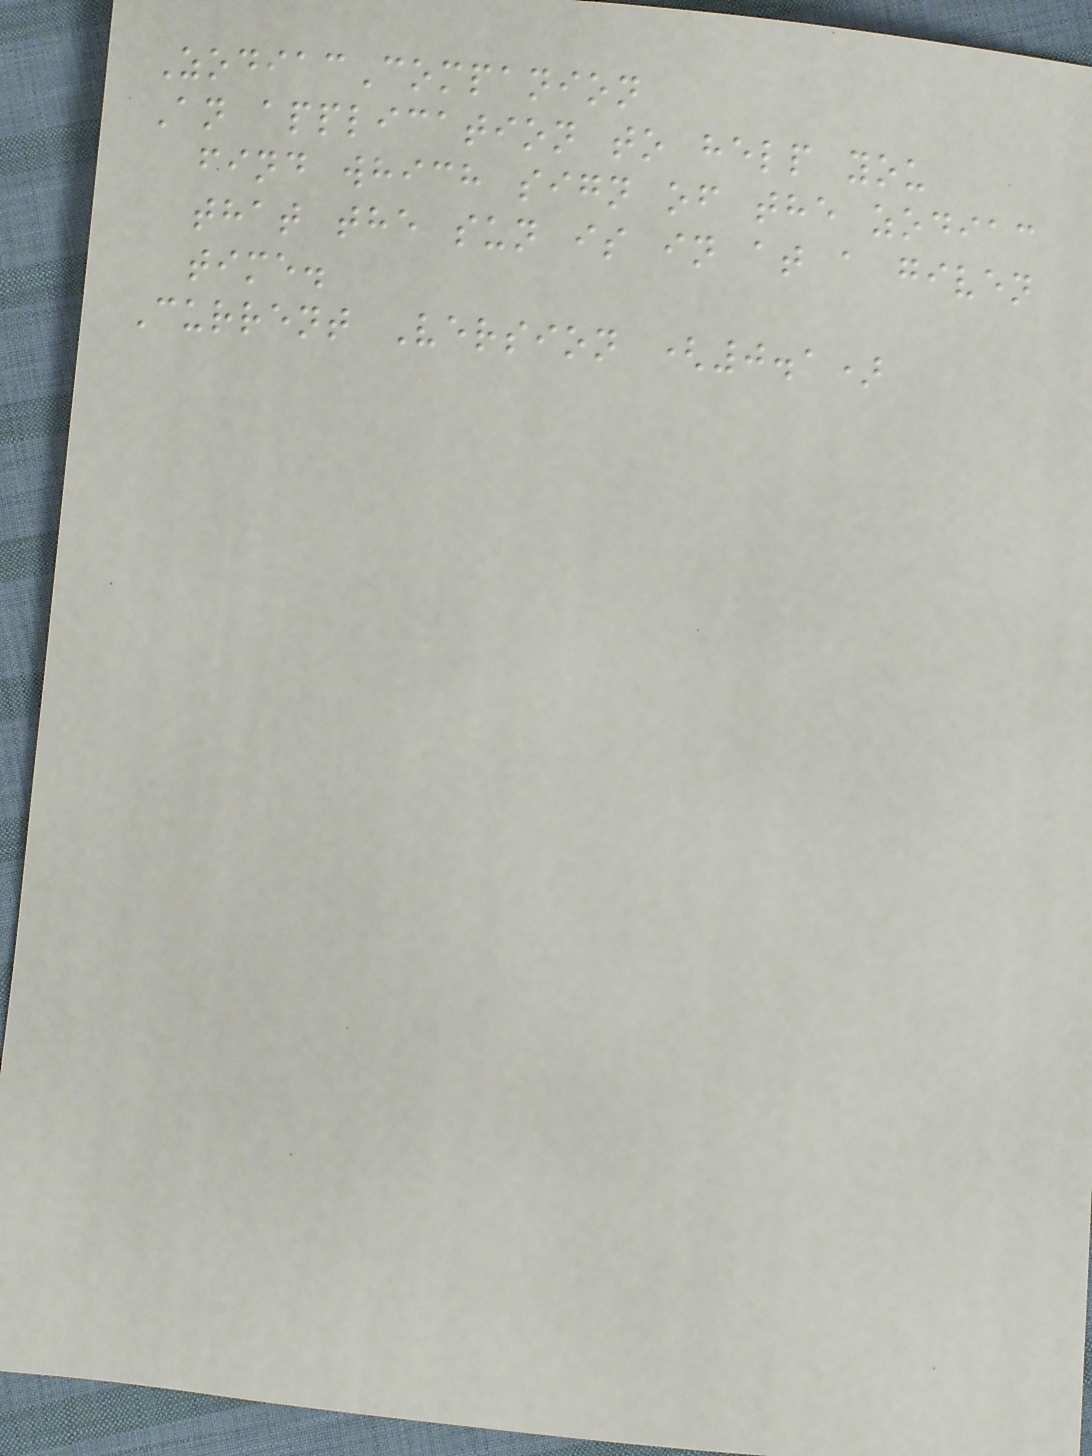ZodiacCompanion
An application to help you
find which sign of the zodiac
that the sun is in at a given
time.
Current Version (0.1)
